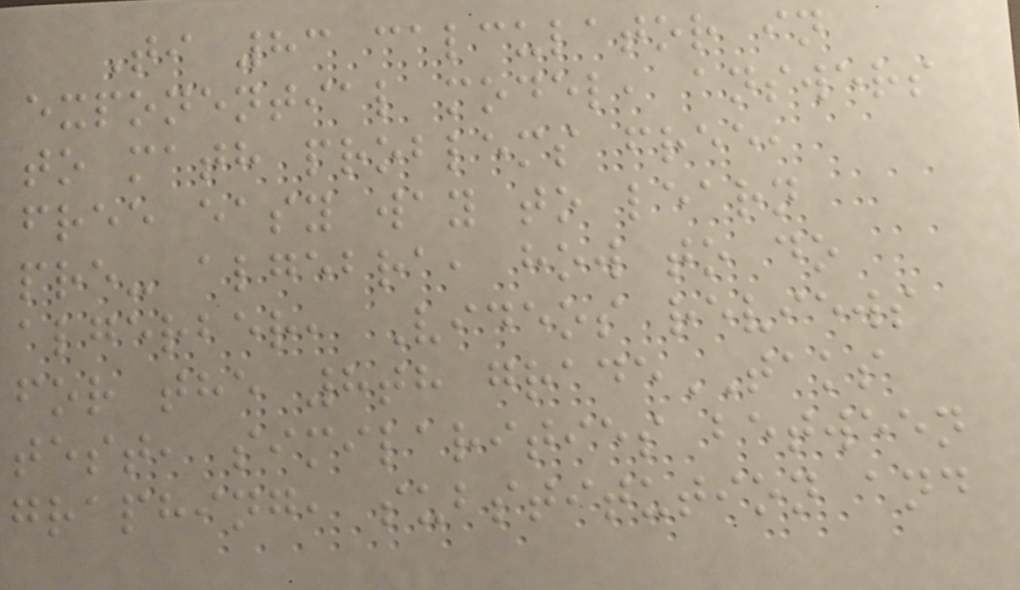Ti 83 calculator in
exponential model, answers
to math problems free,
free easy way to learn
pre- algebra, how to do
algerber, Videos reviews
for the 8th gradeTAKS
test, similarities between
graphing, substitution and
